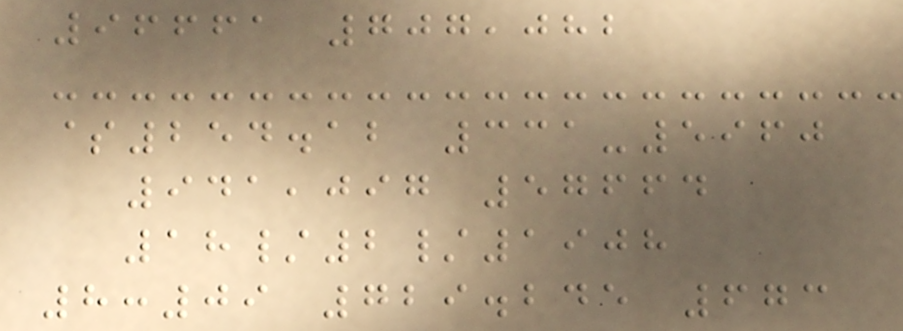96661 707,082
$254.12 331-5960
941,097 57664
18/2/1908
8:09 729.245 673
